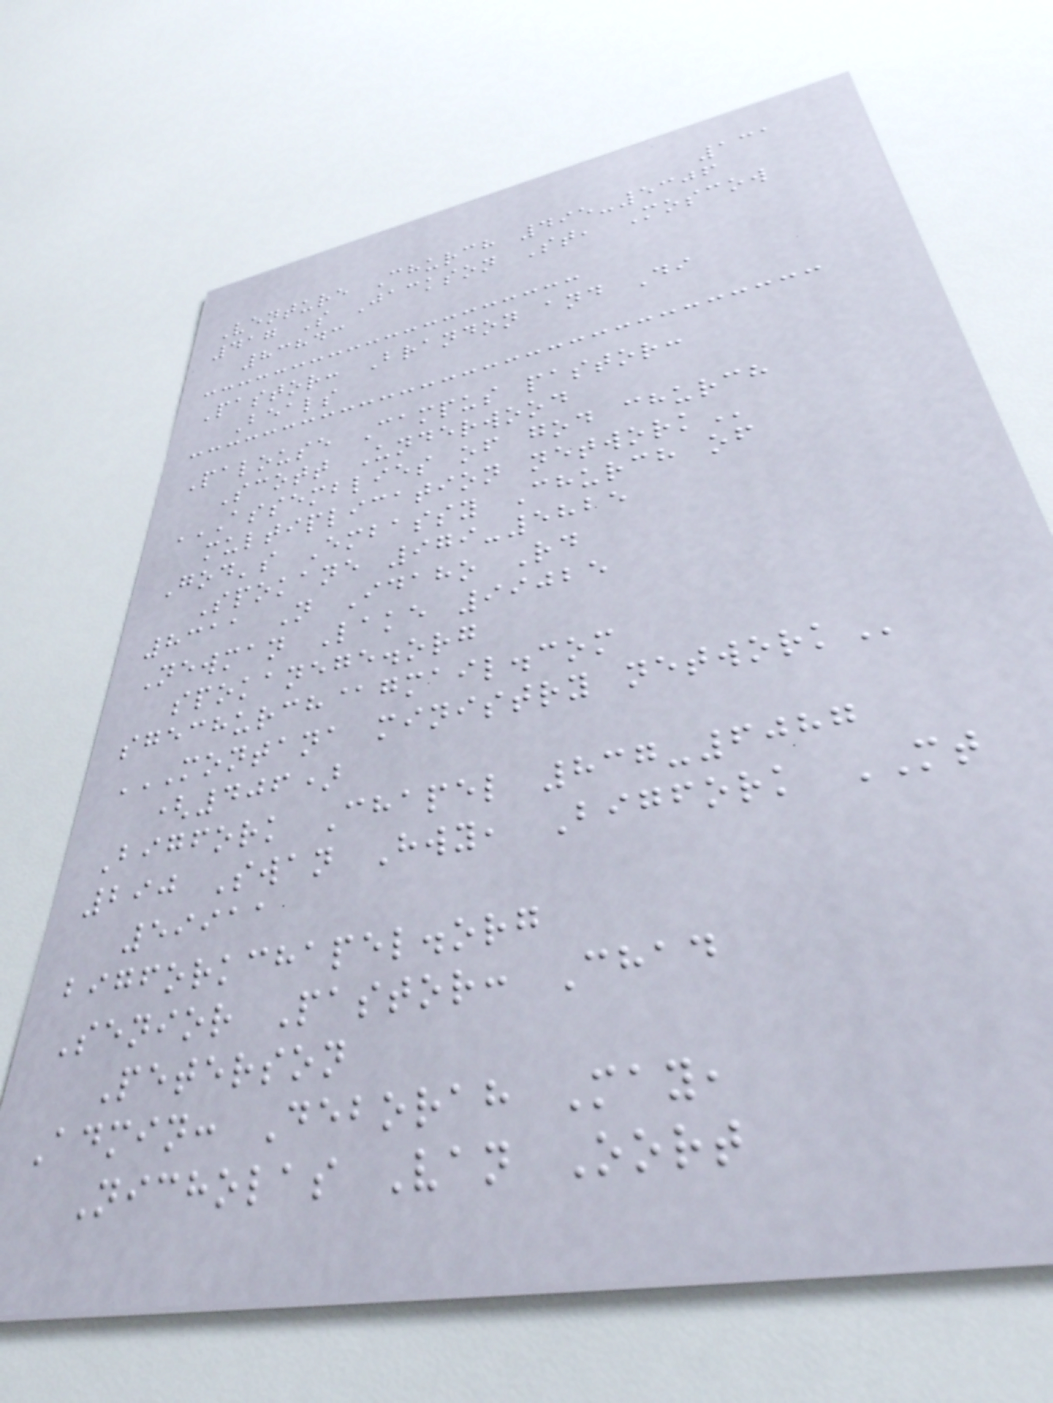131
Venture Church 495-5306
417 S Jackson St, Moscow
83843
Pastor: Brandon and Di
Beals
Palouse Campus pastor:
Scott Underwood
ASSEMBLIES OF GOD CHURCH
MULTIPLICATION NETWORK
God's Embassy Church of
Spokane 979-5825
8311 N Idaho Rd
Newman Lake 99025
spokanege.org
sgechurch@gmail.com
MONTANA MINISTRY NETWORK
(406)
Bigfork Chapel 837-6087
290 Swan Hwy, Bigfork MT
59911
bigforkchapel.org
Senior Pastor: Chad
Peterson
Admin: Deborah May,
Nicholas Van Oort
